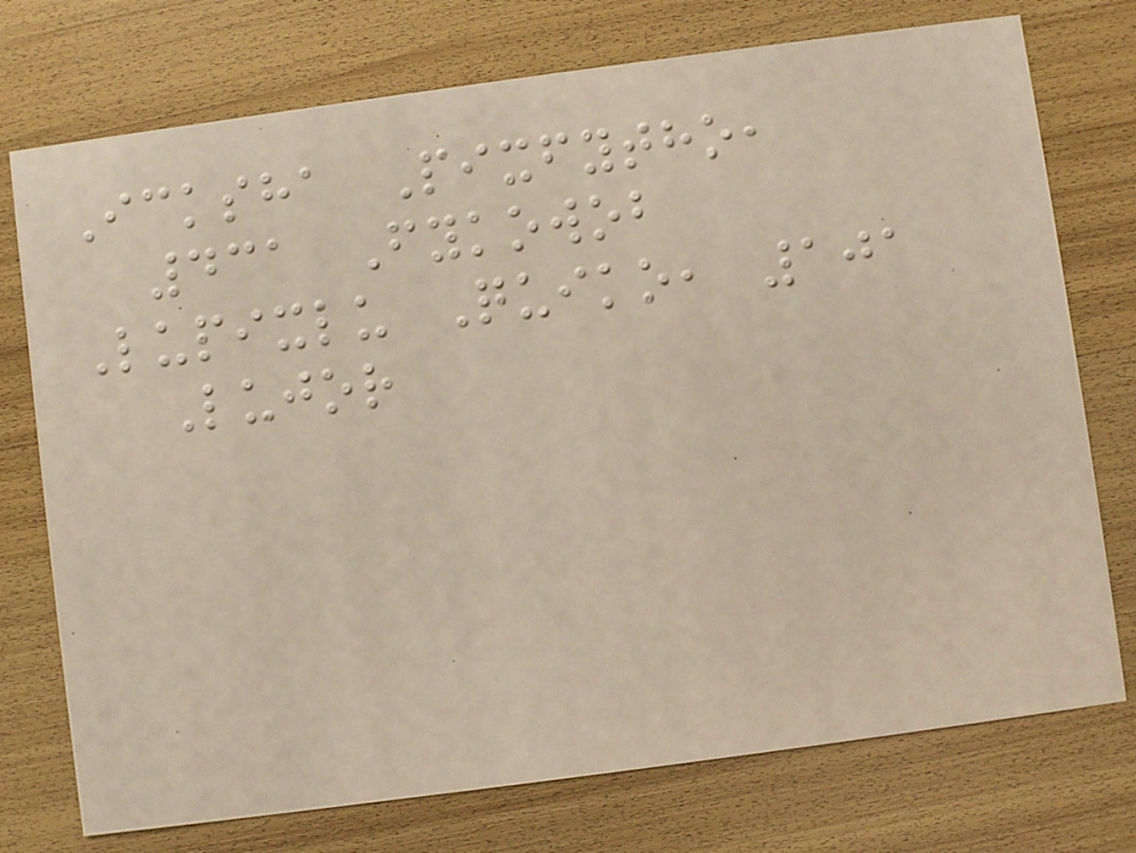Icksha Pixfytho,
431 Fykowob
Lupixlu Quiko, 101
Lujor
